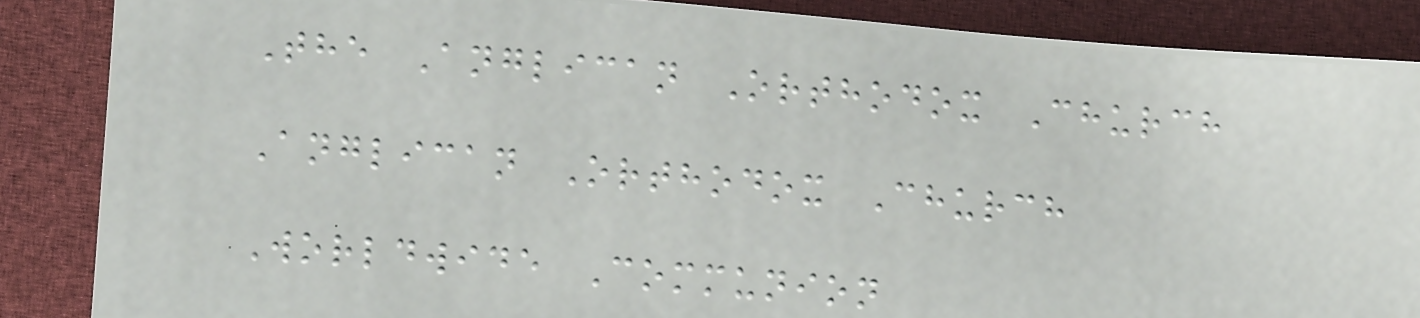The Anglican Orthodox Church
Anglican Orthodox Church
Worldwide Communion
